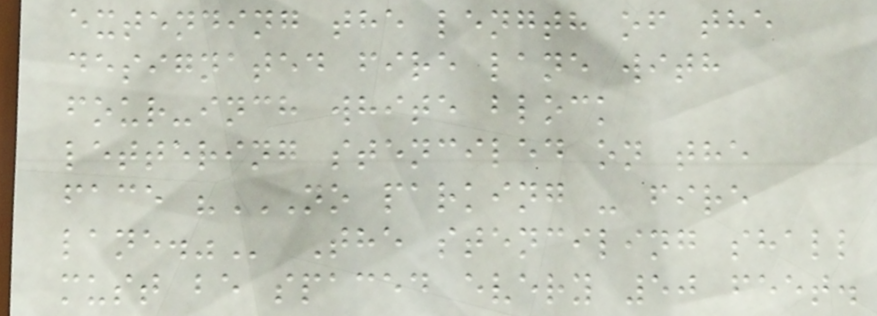extending the length of the
designated fire lane with
four-inch white block
lettering stenciled on the
face "NO PARKING - FIRE
LANE." The stenciling shall
must be spaced every 50 feet.
